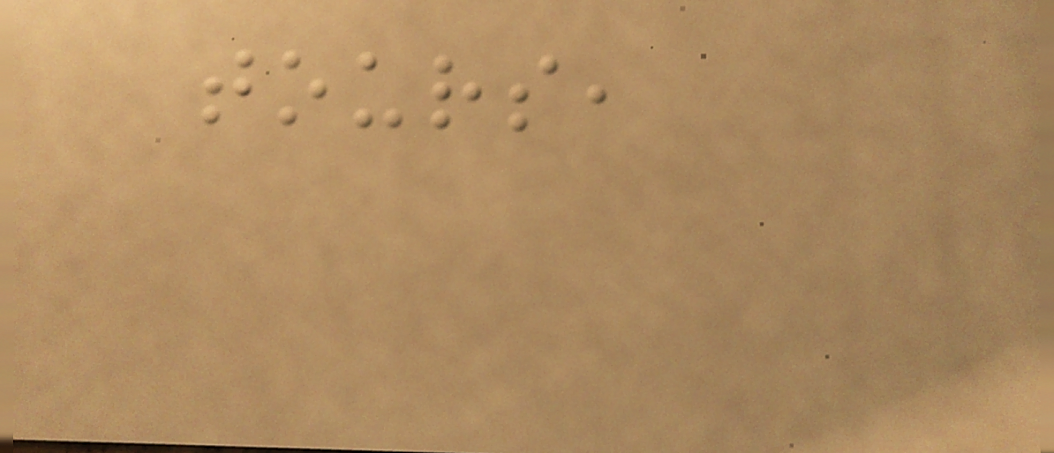tours,
